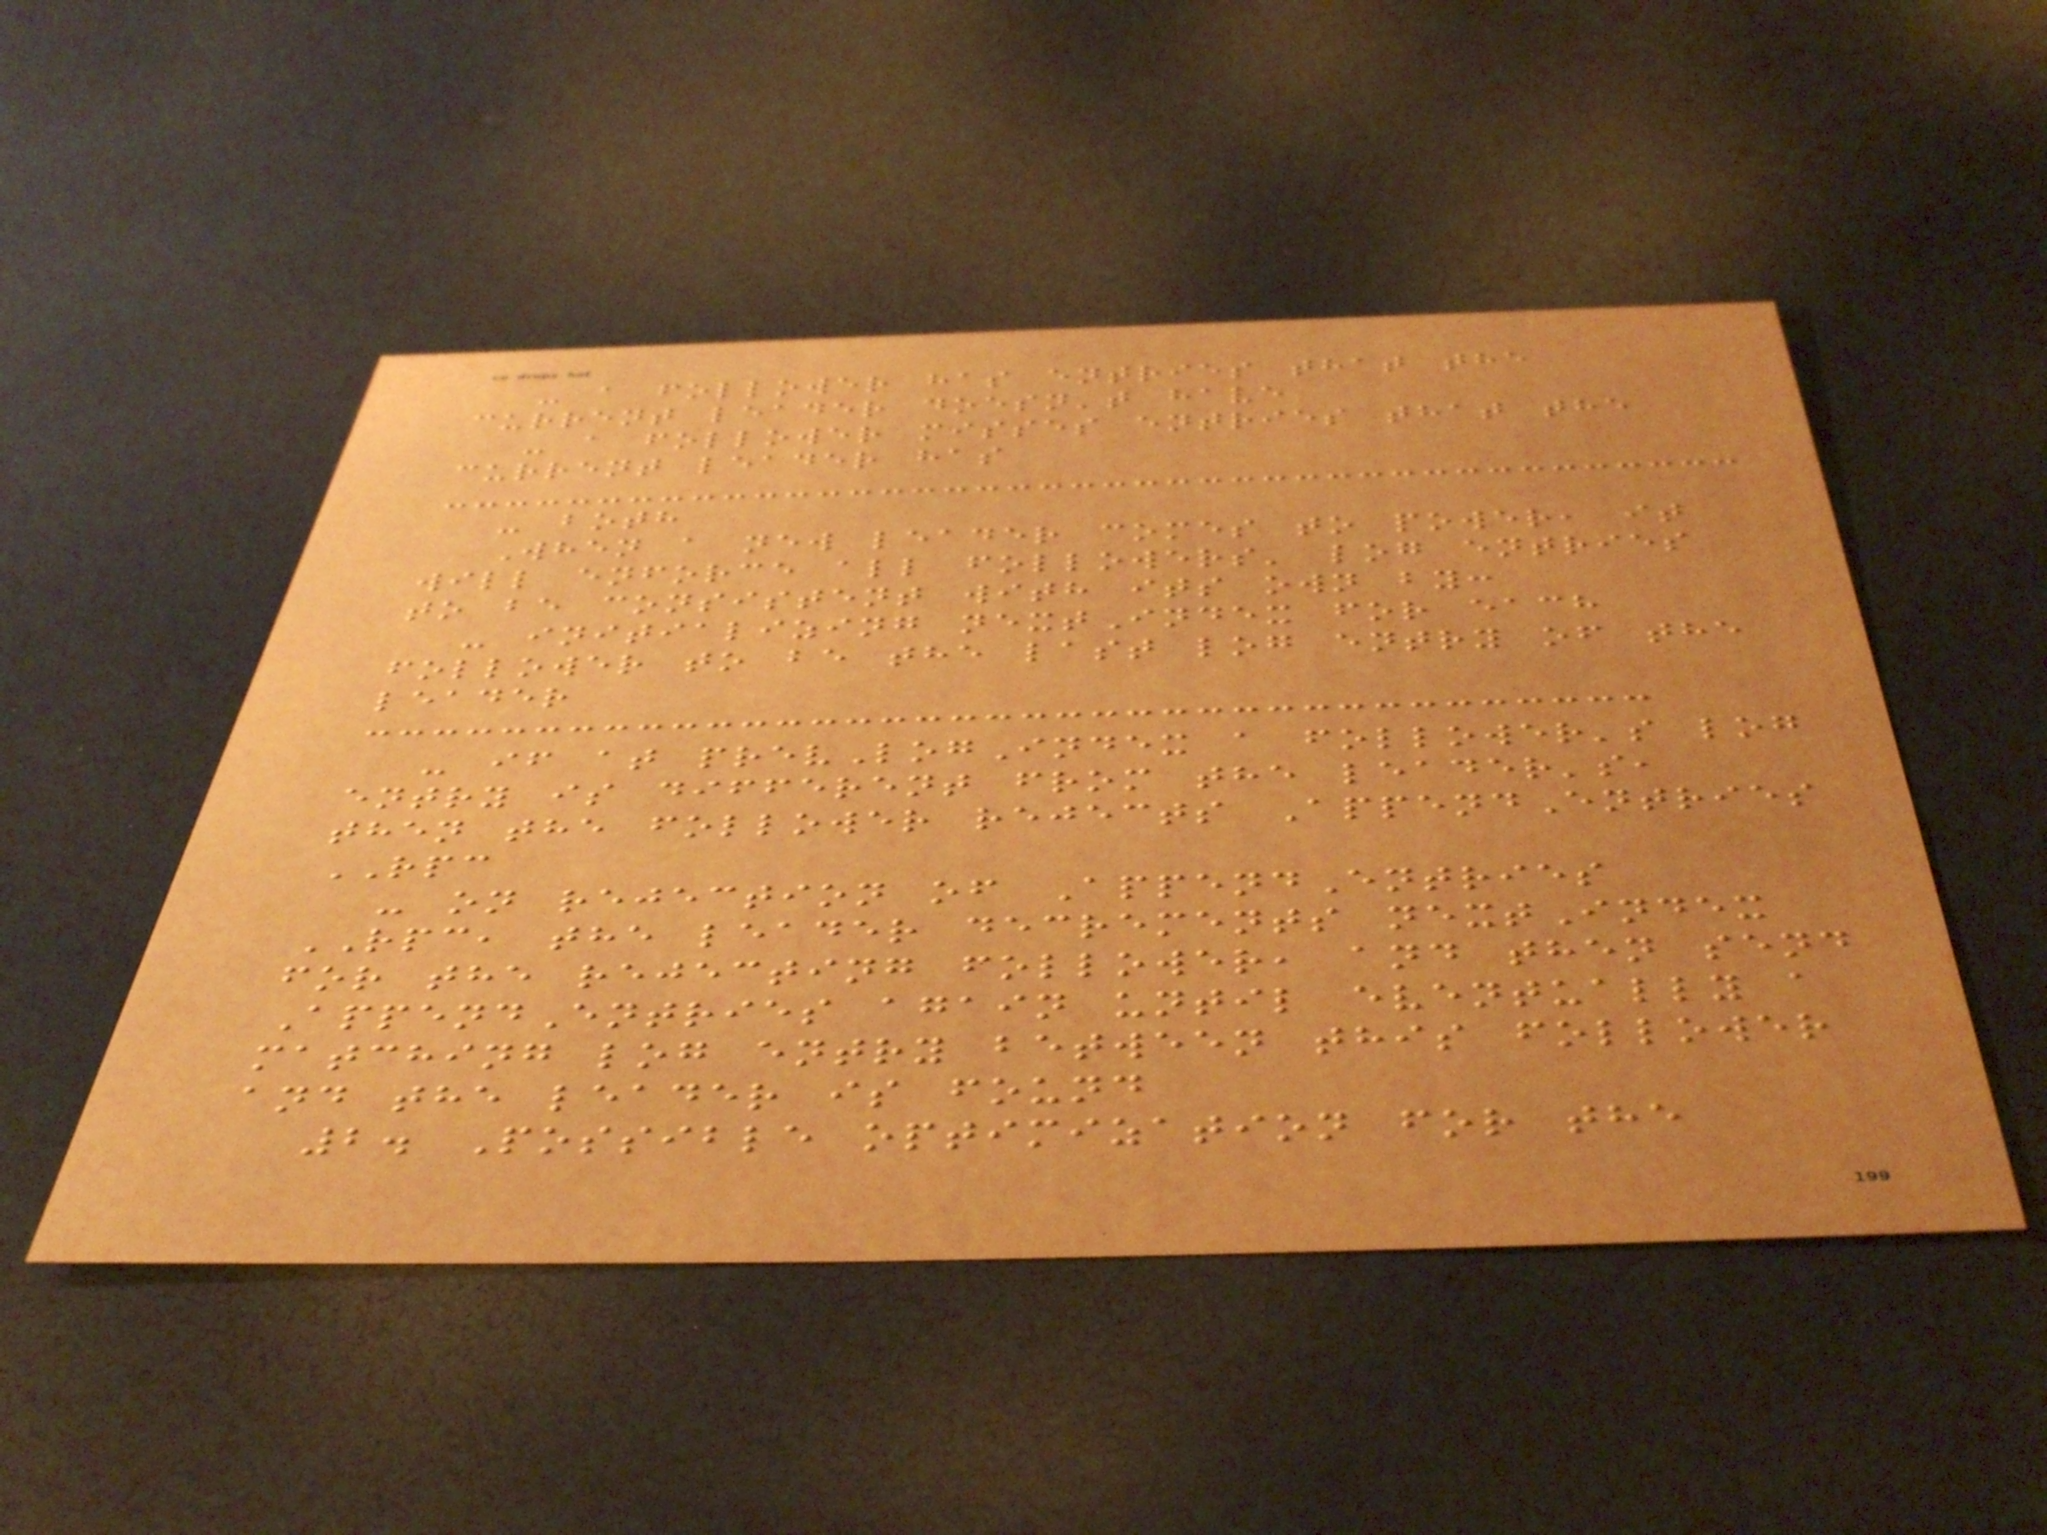- a follower has entries that the
current leader doesn't have
- a follower misses entries that the
current leader has
- both
When a new leader comes to power, it
will enforce all followers' log entries
to be consistent with its own by:
- initializing nextIndex for each
follower to be the last log entry of the
leader
- if at prevLogIndex a follower's log
entry is different from the leader's,
then the follower rejects AppendEntries
RPC
- on rejection of AppendEntries
RPC, the leader decrements nextIndex
for the rejecting follower, and then send
AppendEntries again until eventually a
matching log entry between this follower
and the leader is found
2. Possible optimization for the
